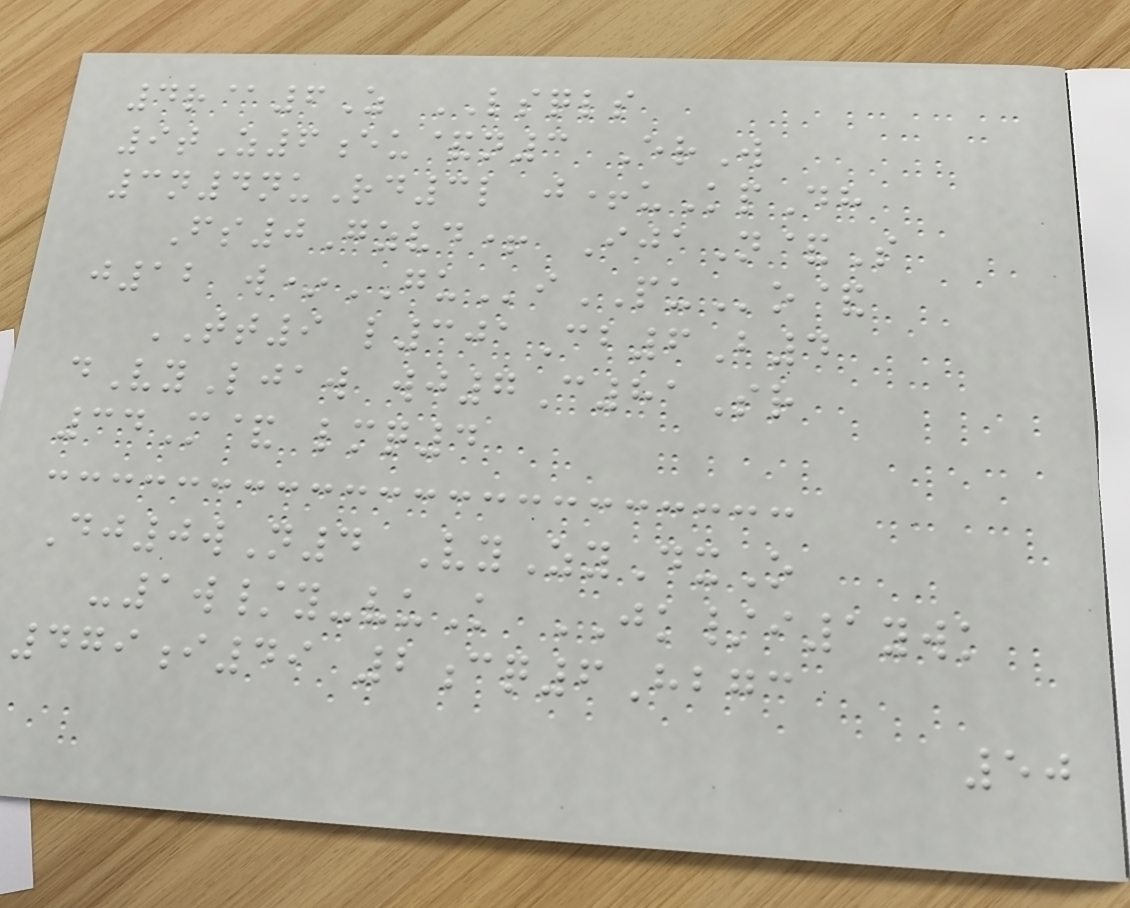4r@6Z LSQLS
9tZ6eu&n3 ErW
3n4nuRd3l j+uKpDh
Fs0Gzvd+ IjaN&S
j12 w*GUiPUo&
TT9 l301Cb6B4
dVyLjaw wj7C81Sr
34M& lmq4
Dj0wN4 VyZyDxO
-1w/y-vuK JK/i1ywk
479i49 2cq6Hbgc
50
